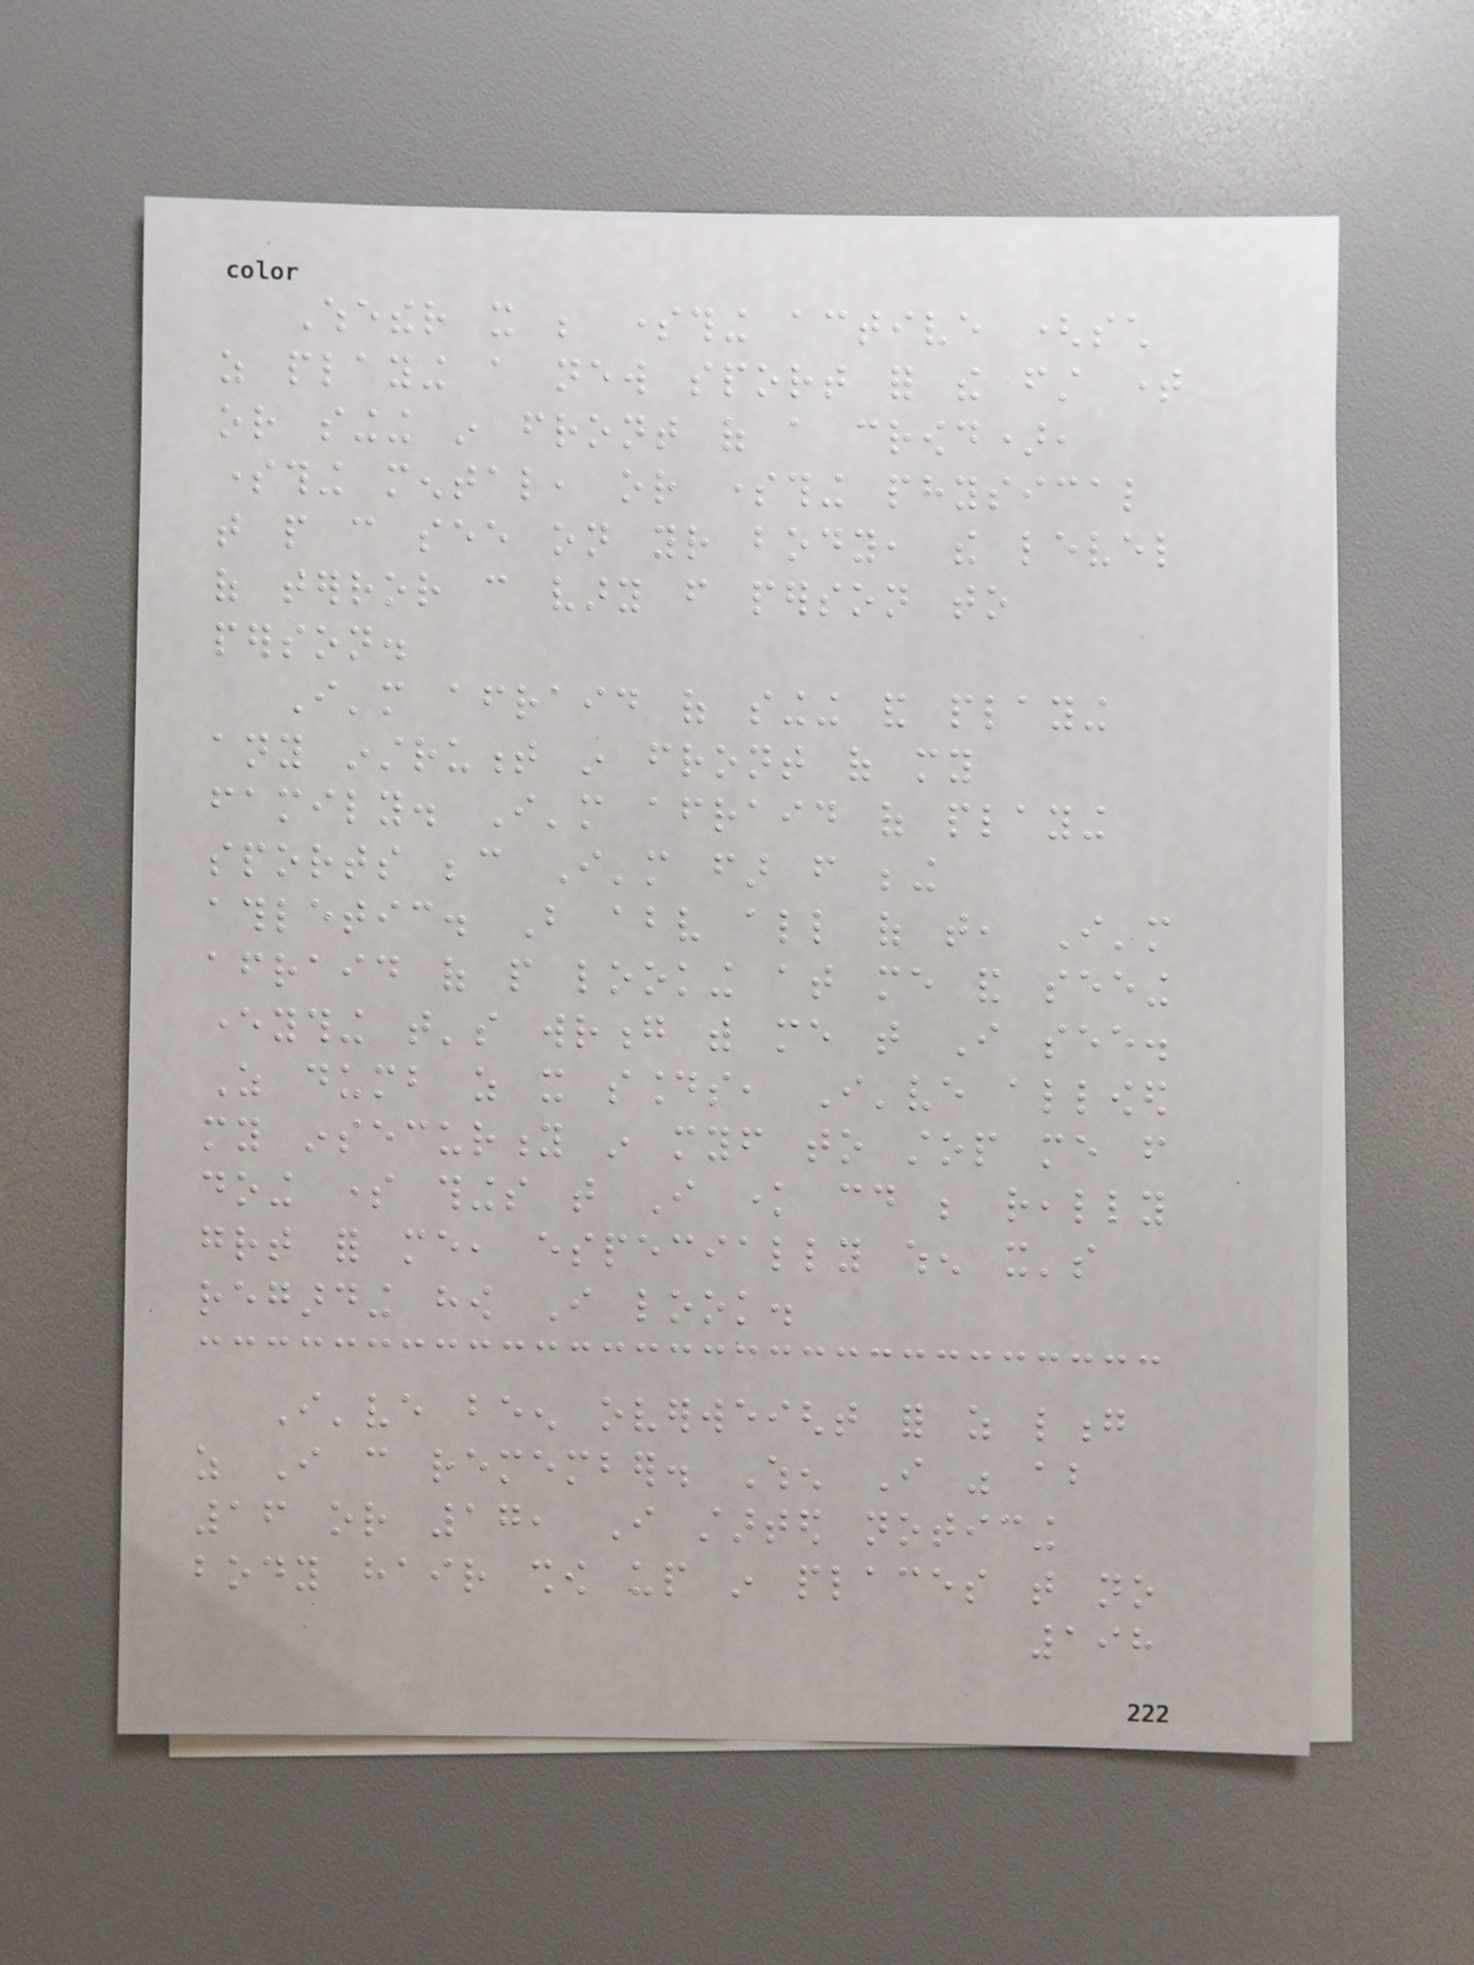Whether it be something active (such
as playing a new sport for the first time
or singing in front of a crowd),
something mental, or something physical
that people can see on your body, the level
of terror can vary from person to
person.
I'm afraid of singing and playing
any instrument in front of my
family. I'm afraid of playing
sports because I'm far from being
athletic. But above all of that, I'm
afraid of people looking at me and seeing
everything that's wrong with me that I see.
As dumb as it sounds, I've allowed
my insecurity in myself to stop me from
doing some things that I know could be really
great for me, especially when it's
regarding how I look.
I've been overweight for as long
as I can remember. When I was about
16 or 17, I started noticing
body hair show up in places that no
198
